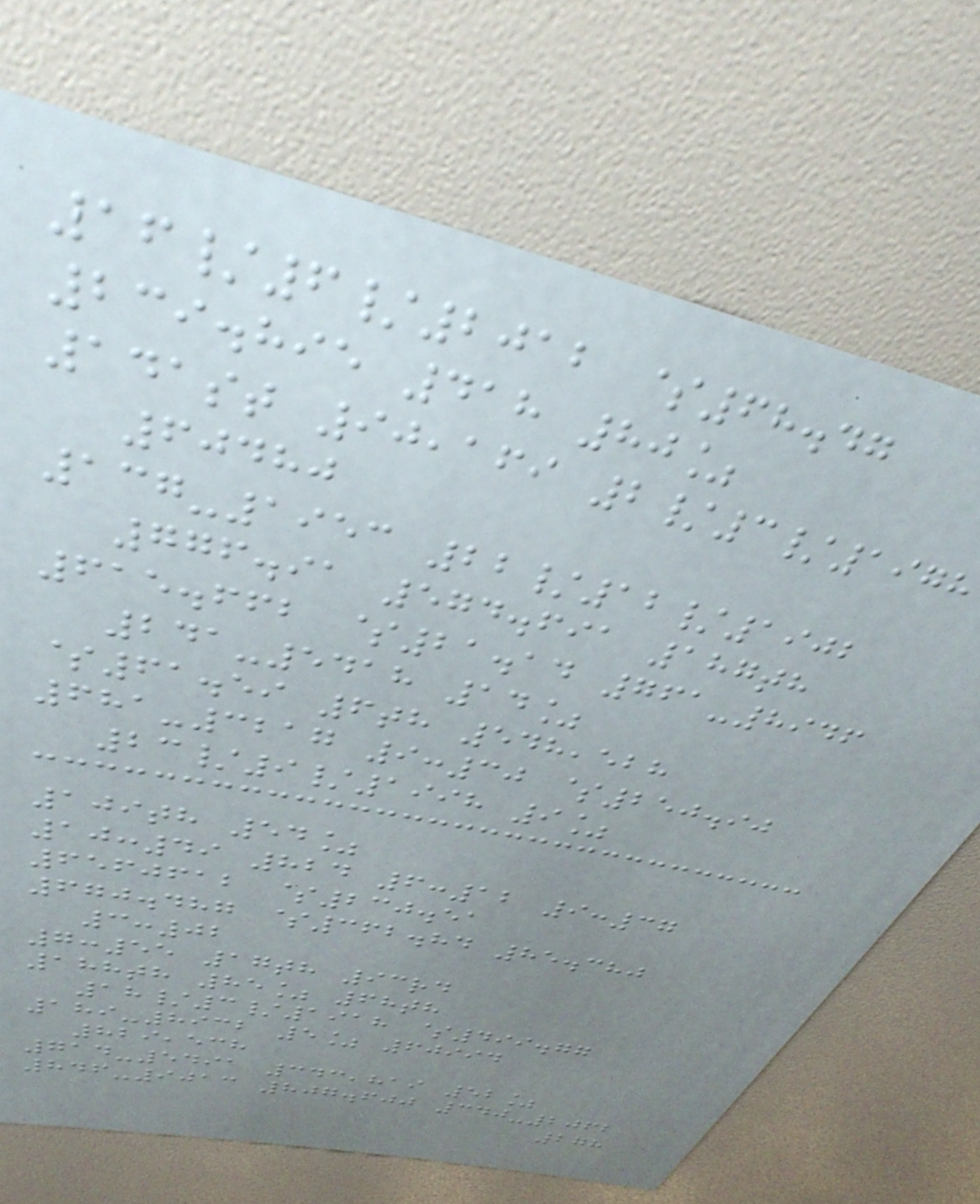16/6/2012 $68.47
239.895 418 80%
141st 90,169 2/3/1978
60480
137-1953 22/12/1902
776.91 574.691 187th
615.662 $21.14 761-8946
241-5418 14%
$61.59 6th 548,528
681-3217 9:30 $250.90
23/9/1998 9%
109th 54%
10:49 824 6:12 9:37
6560612 $230.51
670.487 $362.84 85.380
3:02
7:55 17th 93rd
188th 85% 68th
18/3/1918 $499.77
189-8932 5% 60994
829,538
714-5491 343,819 52%
846-9013 807.600 340-2062
278
